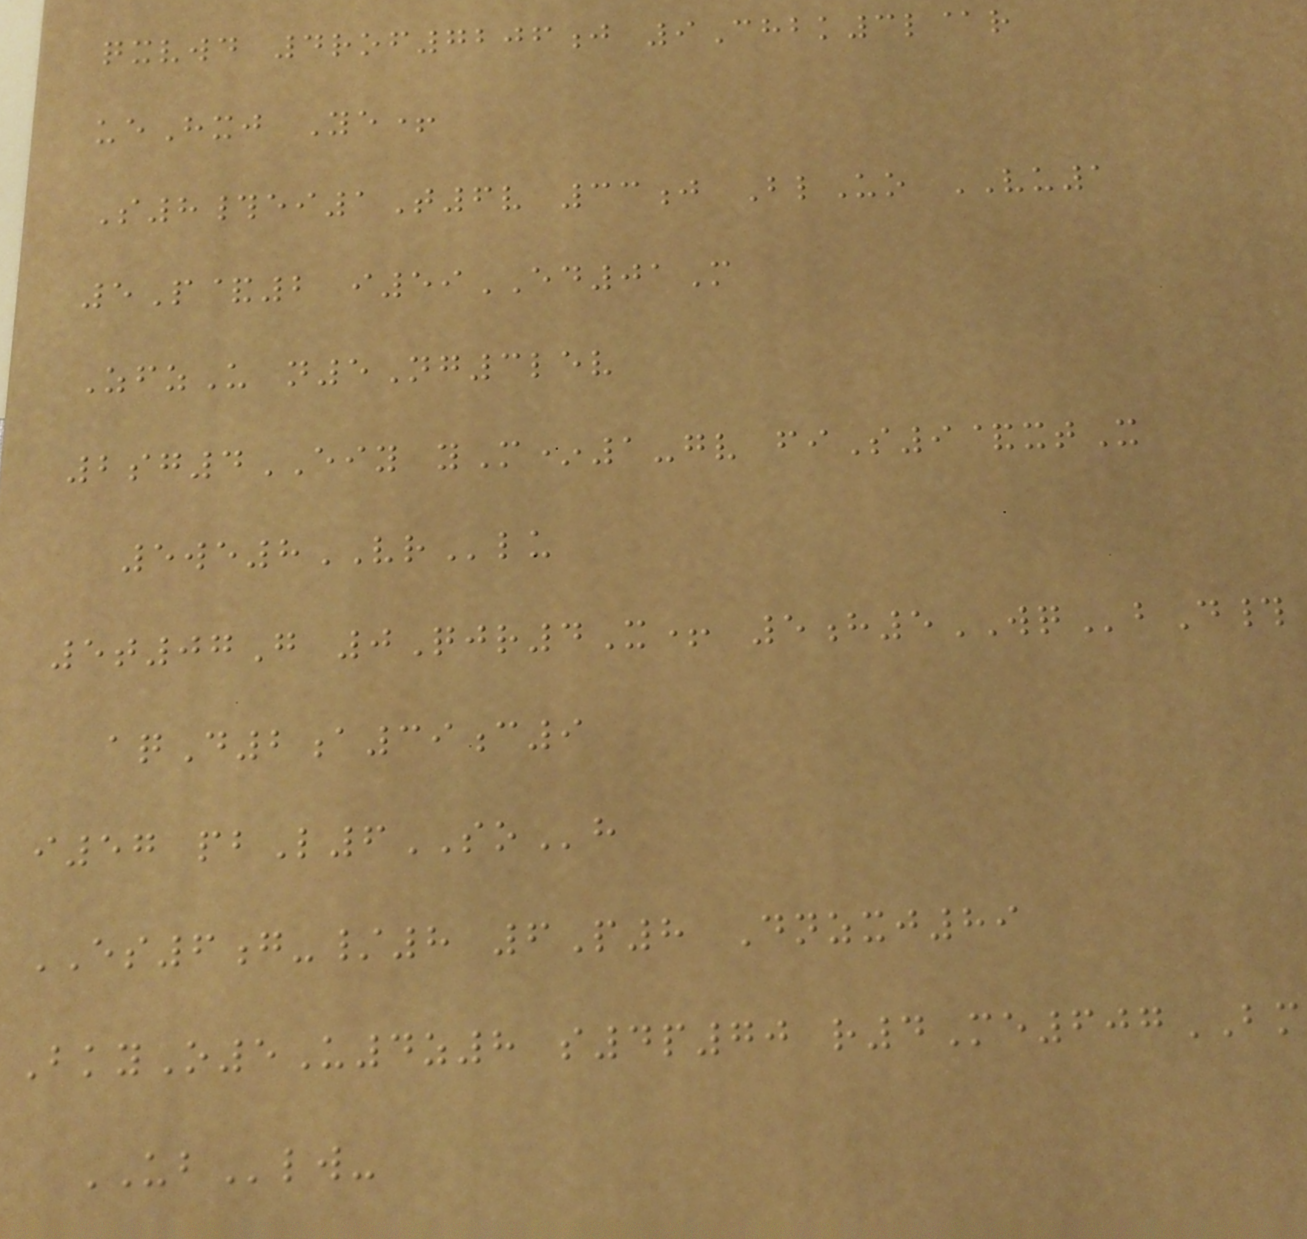qxvwd 4rof7206j 9Chbk3l@r
ueHxj Ye+
S8#ei1T6v 33j BlUo VU1
5P&2 i59ED01M
ZfzU n5Ng3lev
2sg4EIY yM*1-gv fiS9&xtX
5we8VRlu
5t07G 0Qjr4X+ 5h5WQbD#
aqD2a39c9
i57 pbL6SOh
ES6g-/8 6P8 Dnzxj89
BkyO5U4z8 s4p70 r4Me607BM
UBlw-
